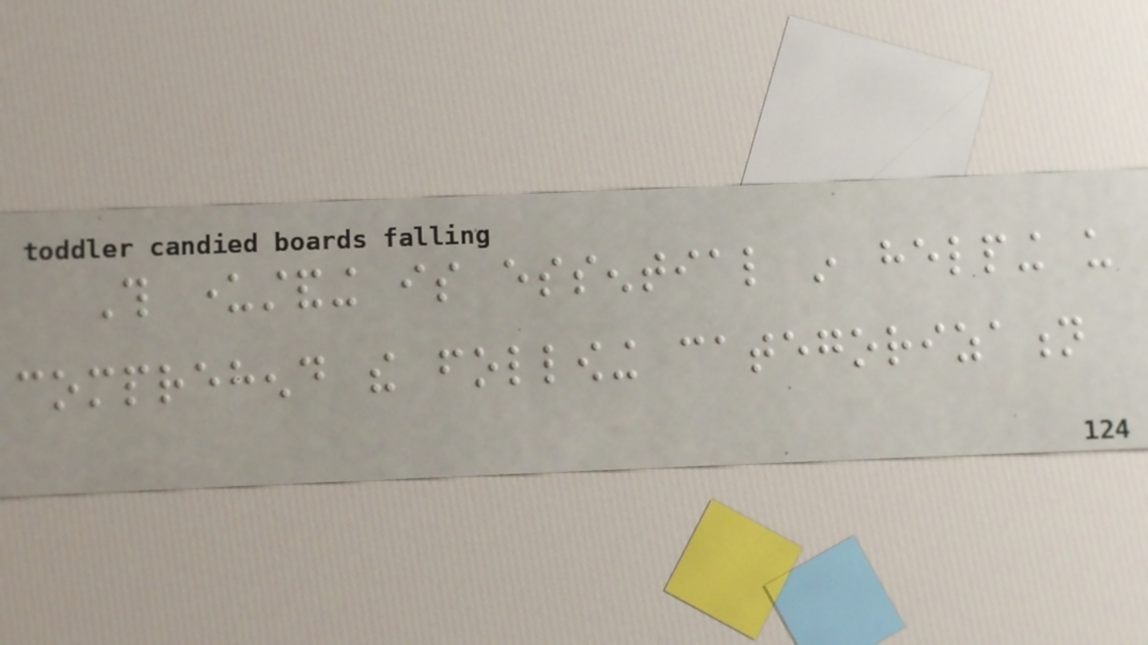This understanding is essential in helping us
comprehend the following categorization
